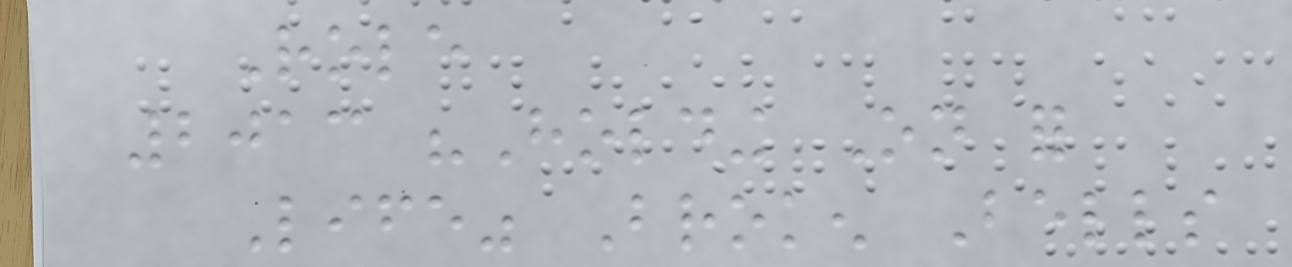Role
2013 "Holding On for
Life" Broken Bells
